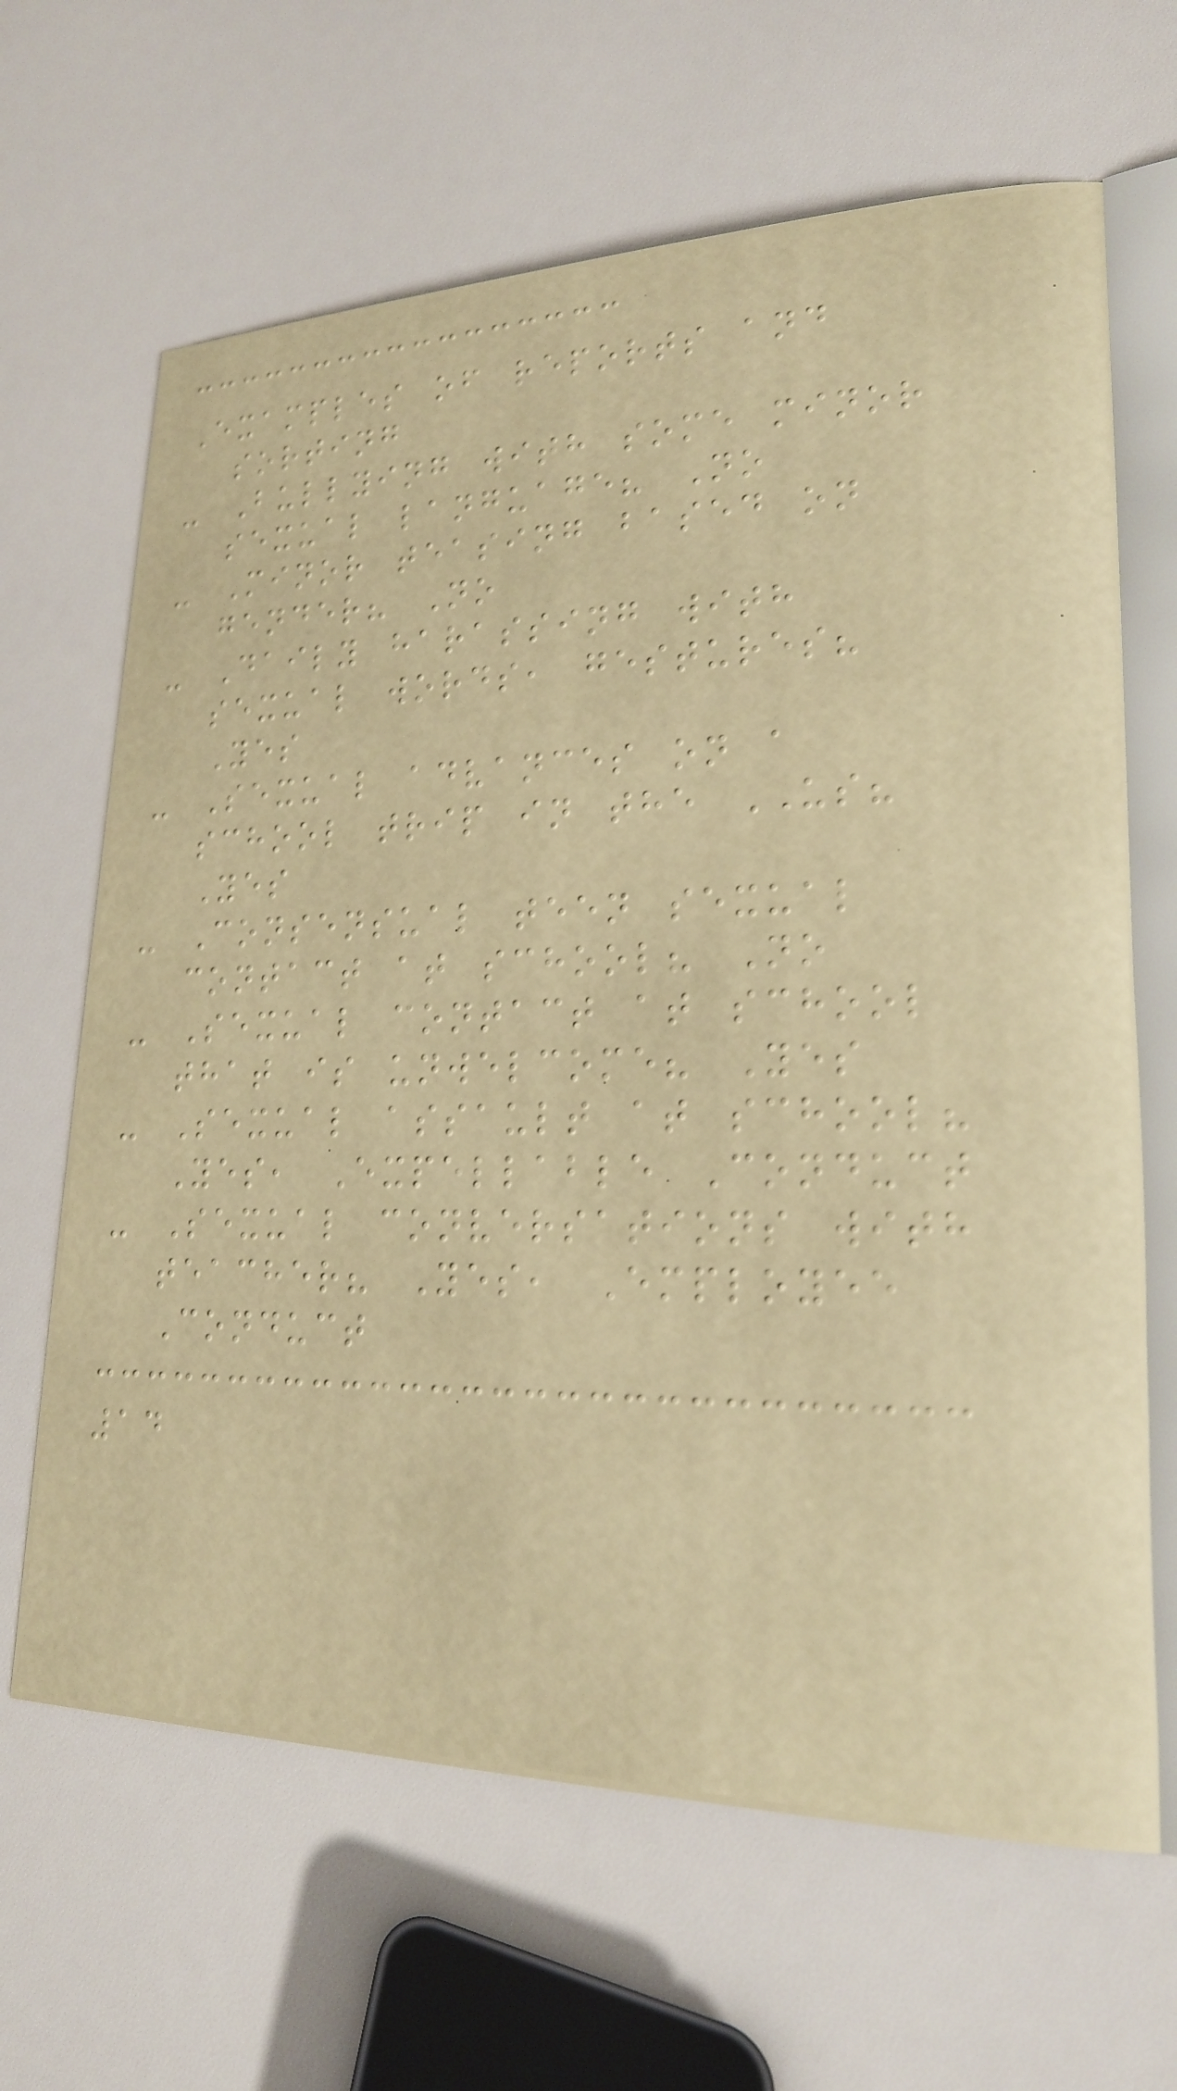Examples of reports and
sorting
- Bullying with some minor
sexual language? No
- Minor teasing based on
gender? No
- Daily harassing with
sexual words, gestures?
Yes
- Sexual advances on a
school trip in the US?
Yes
- Consensual teen sexual
contact at school? No
- Sexual contact at school
that is unwelcome? Yes
- Sexual assault at school?
Yes, Expellable Conduct
- Sexual conversations with
teacher? Yes, Employee
Conduct
14
